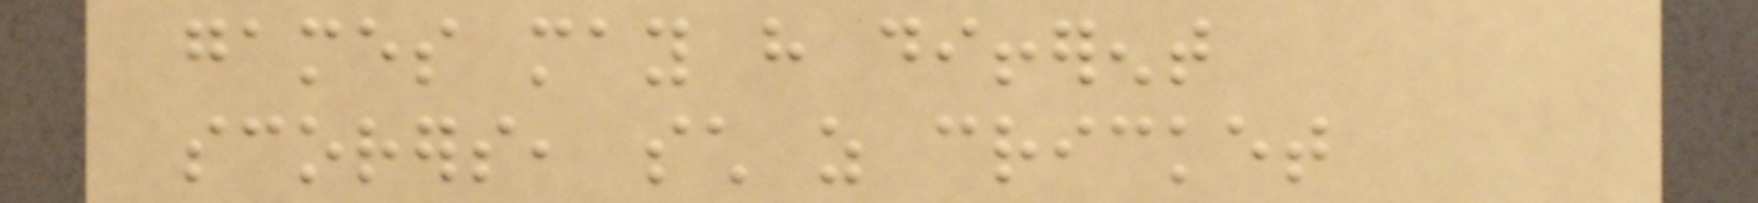games may have different
scorers, such as cricket
